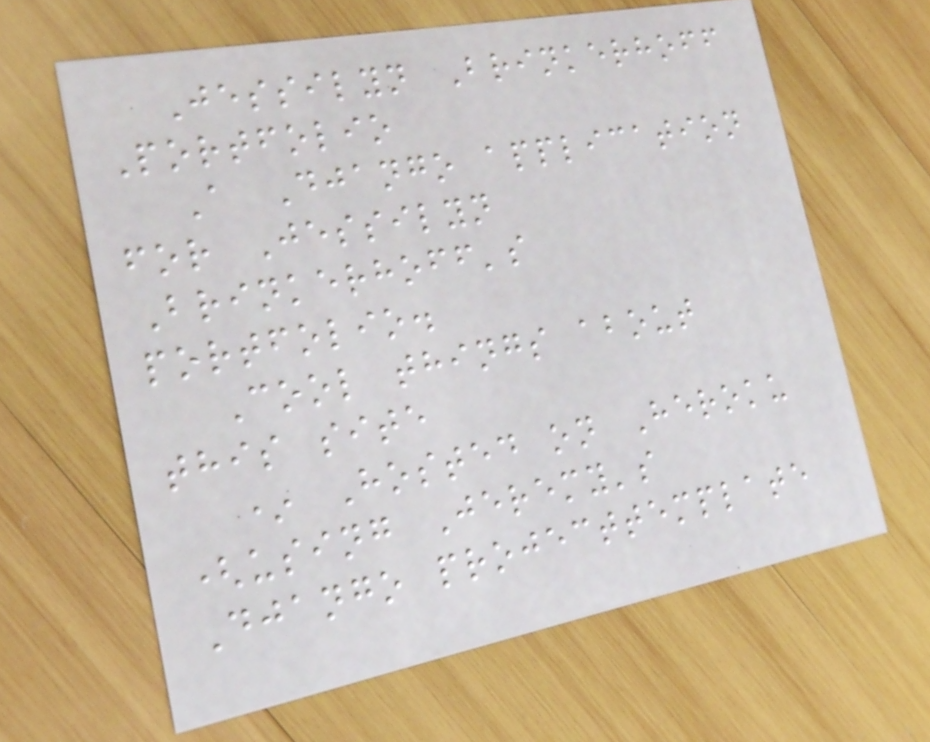Jessilyn Brinkerhoff
Portfolio
A Django application
for Jessilyn
Brinkerhoff's
portfolio.
Cool things about
this site
* Hosted on Heroku
(using Jeremy's
Django projecttemplate
